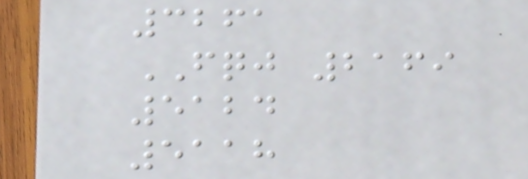3261
FQJ 2169
5124
5118
